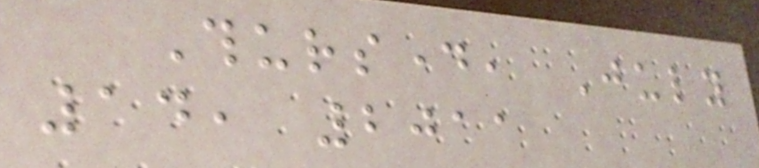Thursday, July
14, 2011
